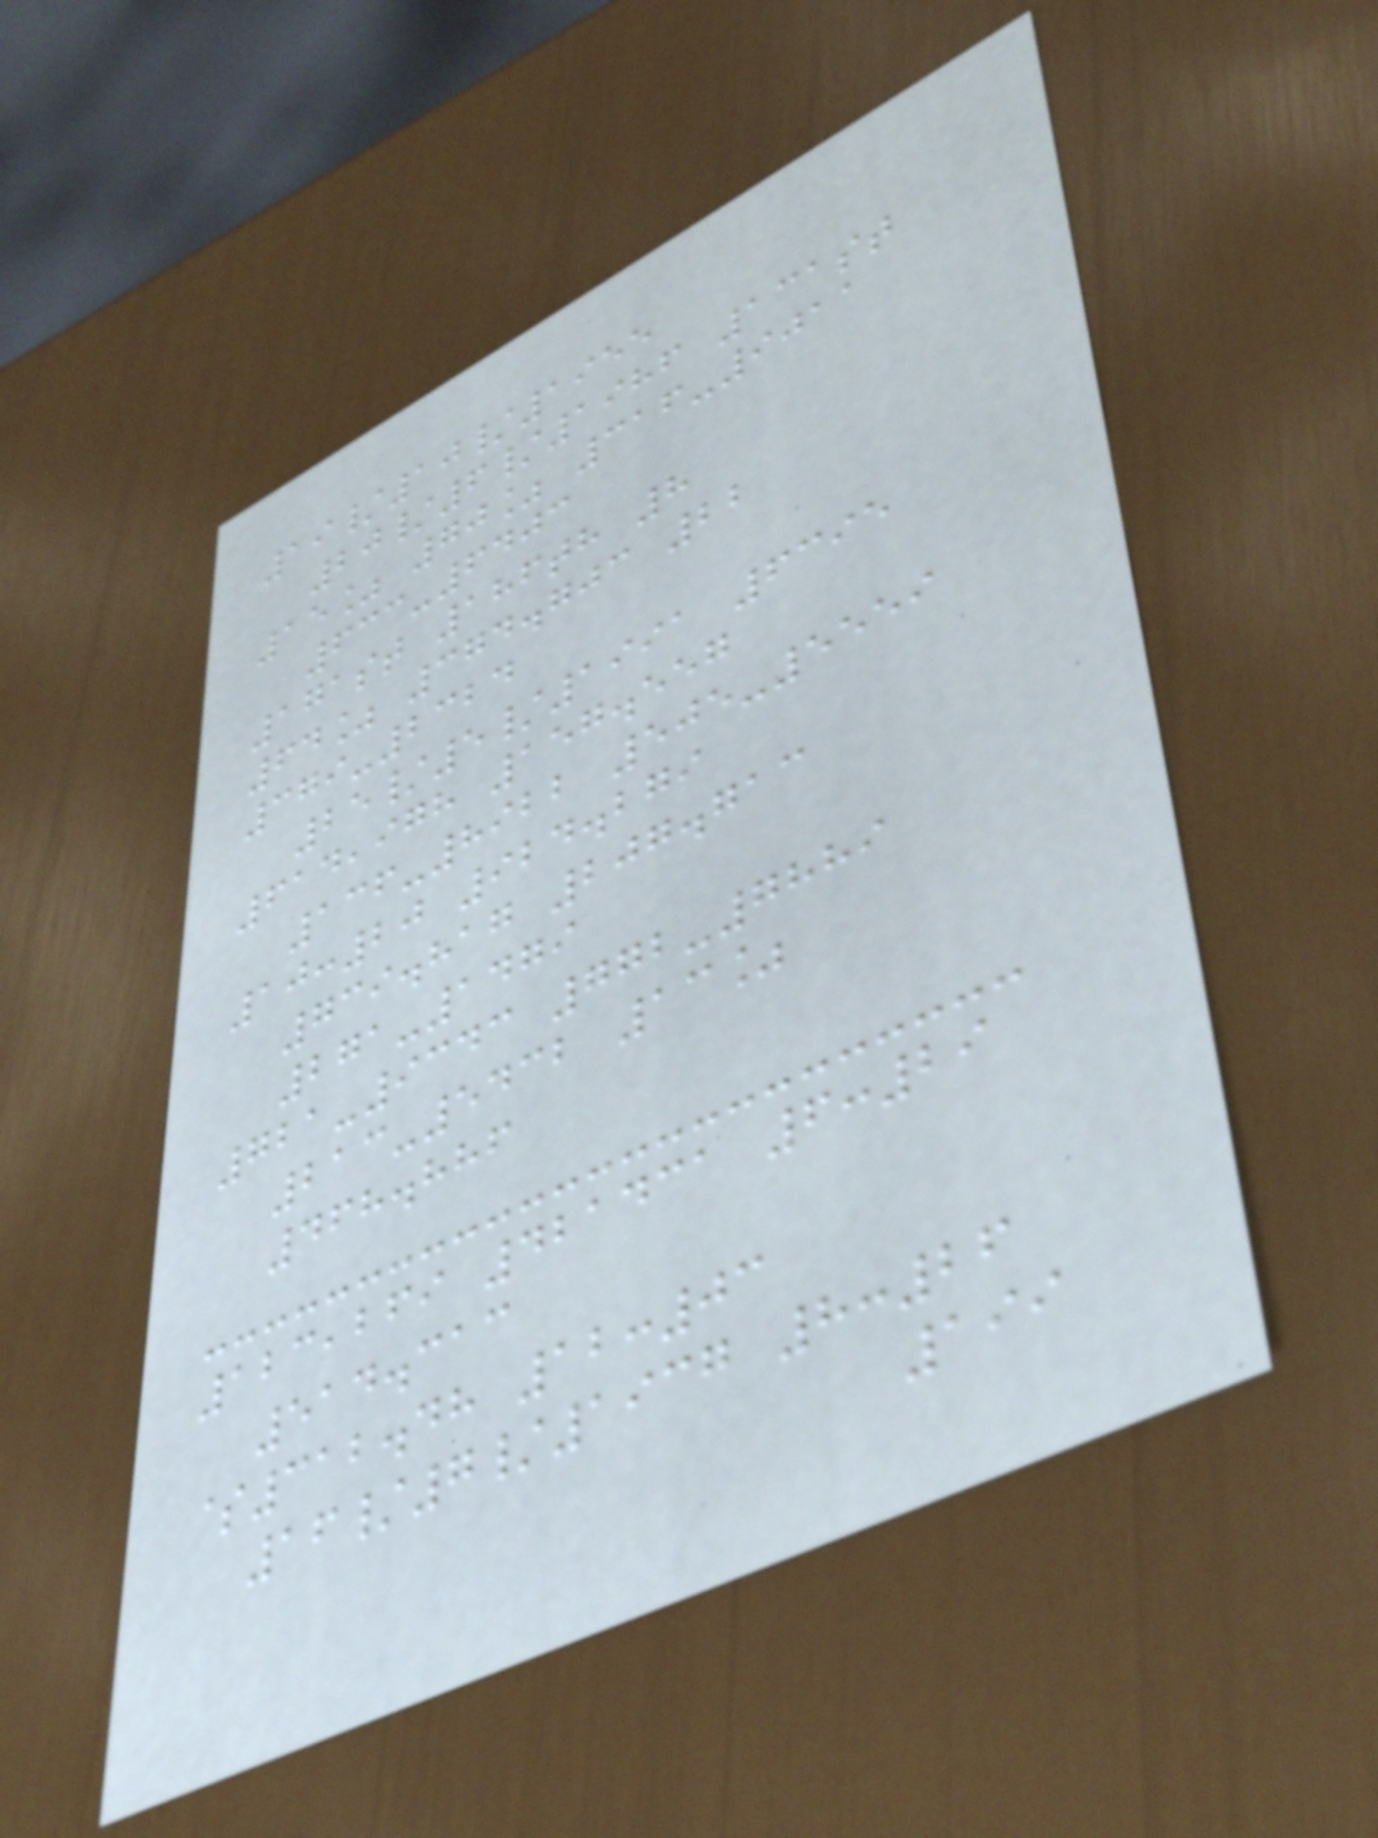19/10/1955
20/6/1986 131st
15% 70% 316-9011
633-6403
171st 186th 8
64% 374.703 22
379-2324
25/5/1991 6395
614,978 157.557
136-8922 505-5559
10:20 924.279
739.817 207.713
271-1479
721-9343 772-7889
213-5432 13%
468.886
123,269 421431 6:29
514.313
$312.48 12:03
16/7/1937 8:26
199
